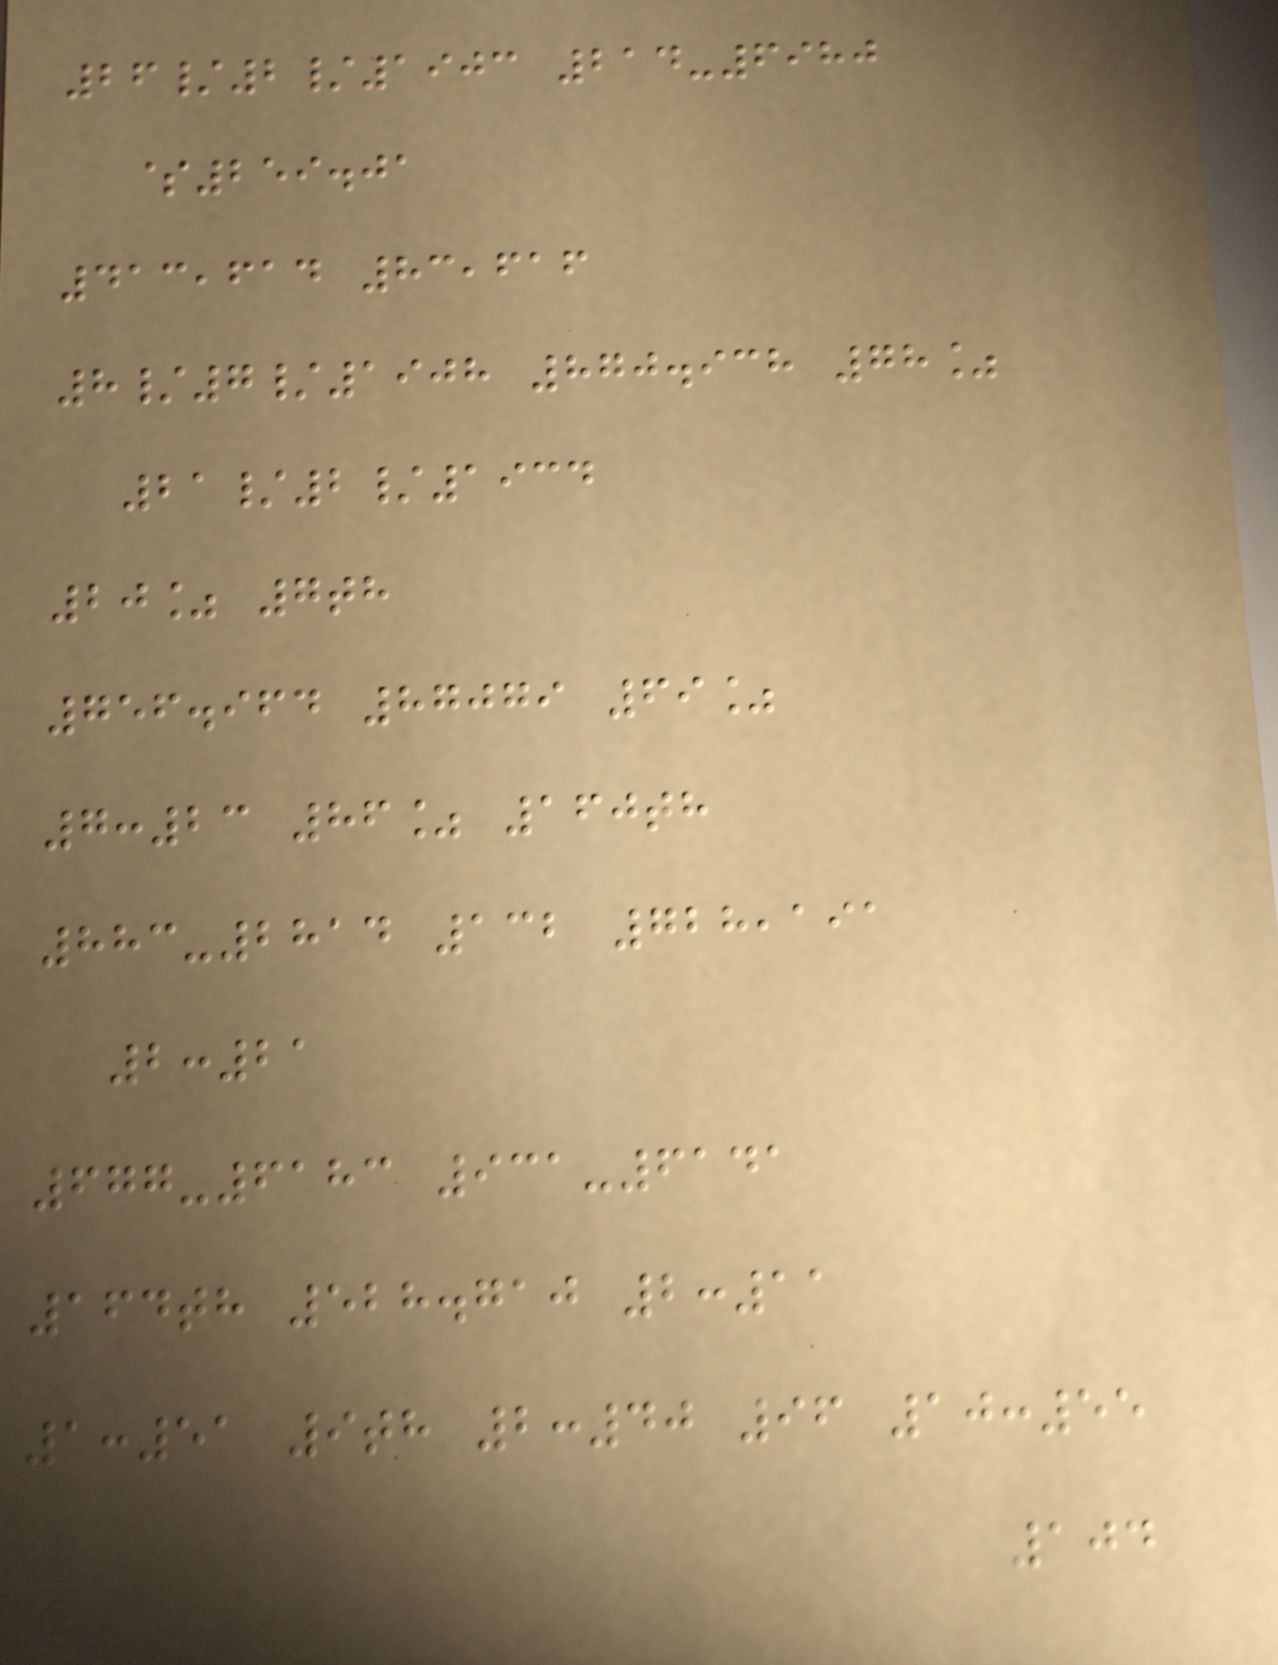26/2/1903 214-6980
$259.01
413,614 83,616
8/7/1908 870.938 78%
21/2/1934
20% 7th
756.964 87079 69%
7:23 86% 160th
883-2814 132 728,191
2:21
677-6183 931-6141
164th 528.710 2:11
1:51 9th 2:40 96 10:55
104
